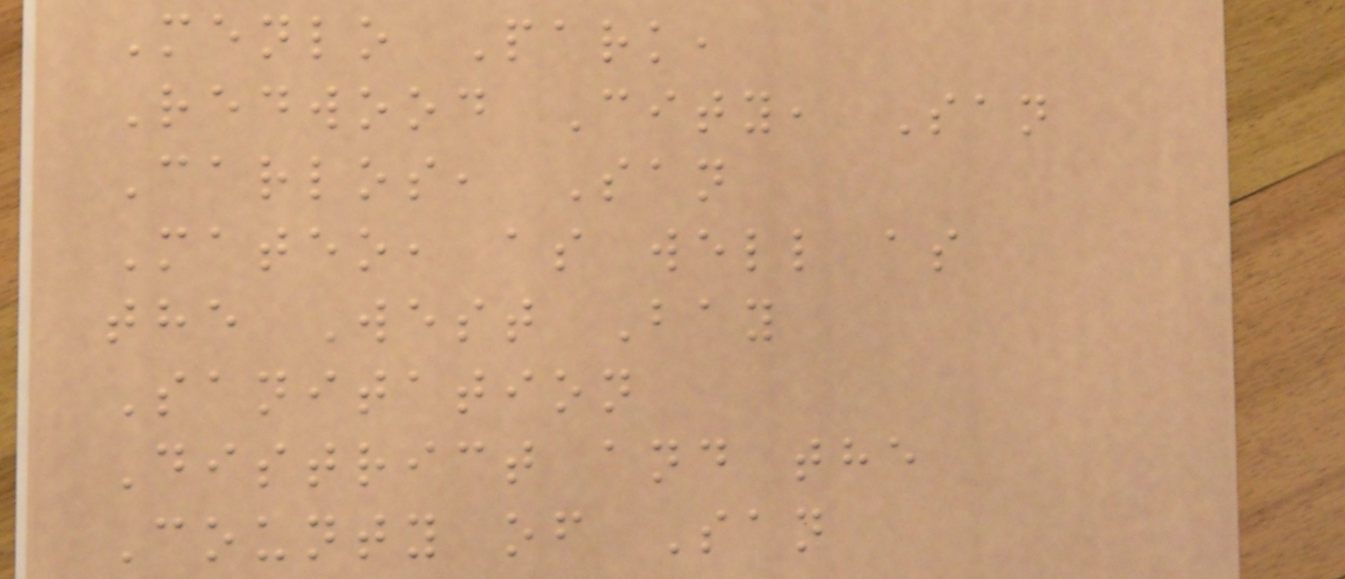Menlo Park,
Redwood City, San
Carlos, San
Mateo, as well as
the West Bay
Sanitation
District and the
County of San
